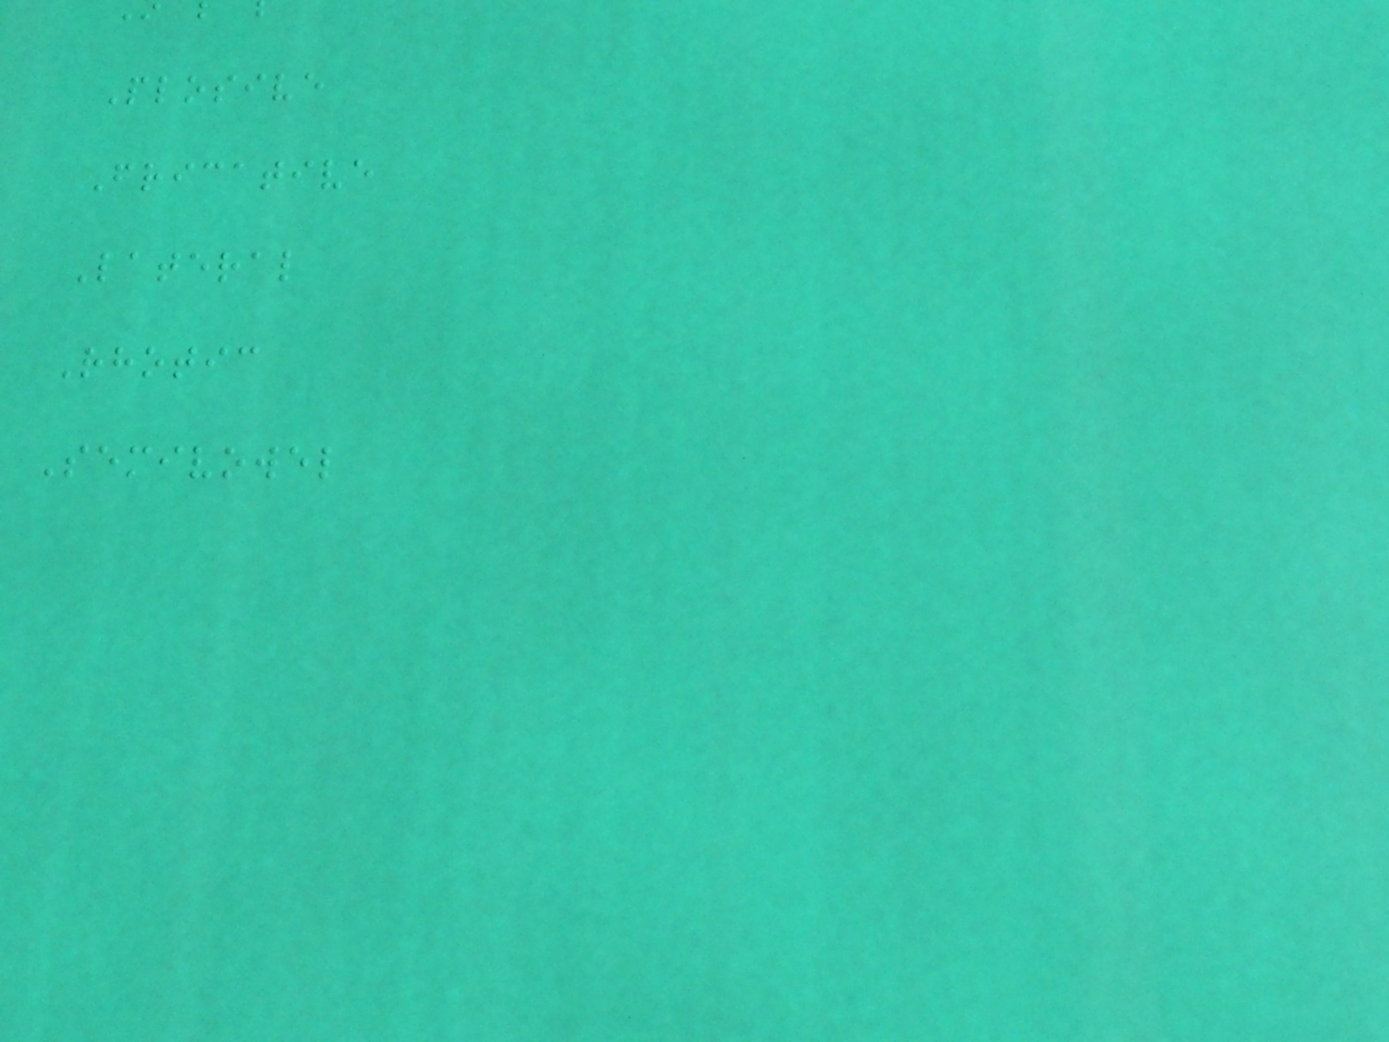Plosive
Fricative
Lateral
Rhotic
Semivowel
